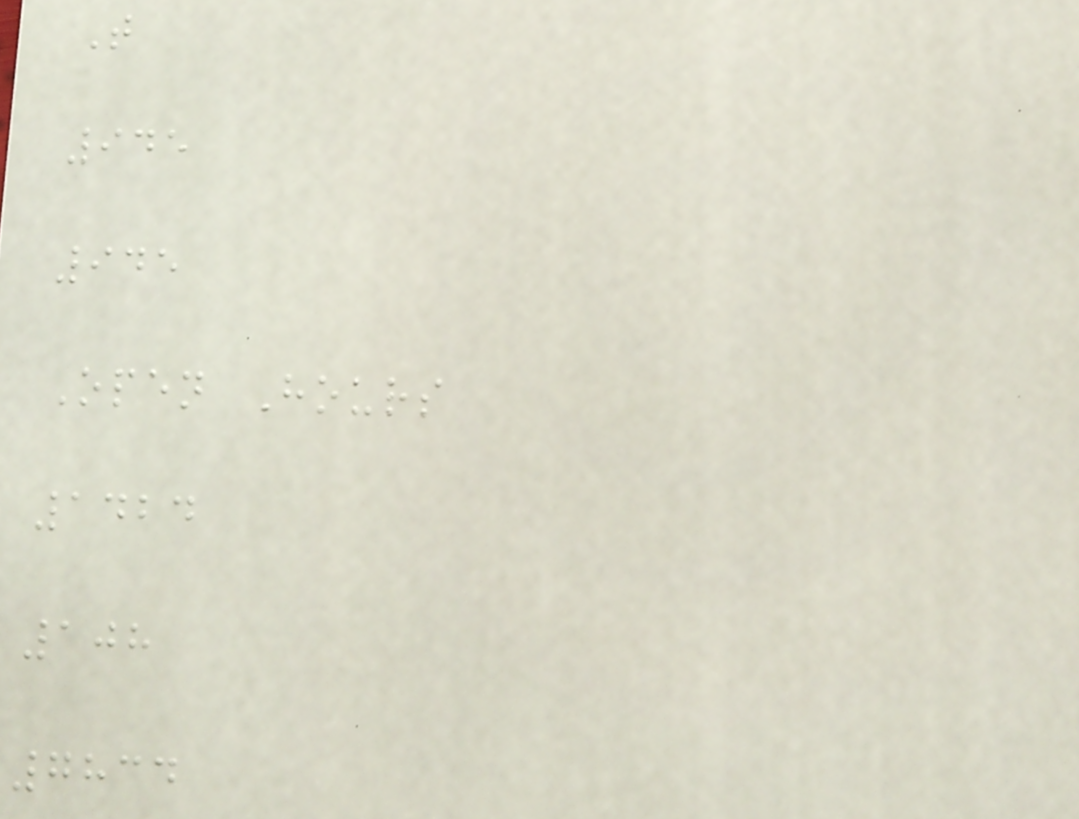T
945
945
Open Hours
1424
108
7834
